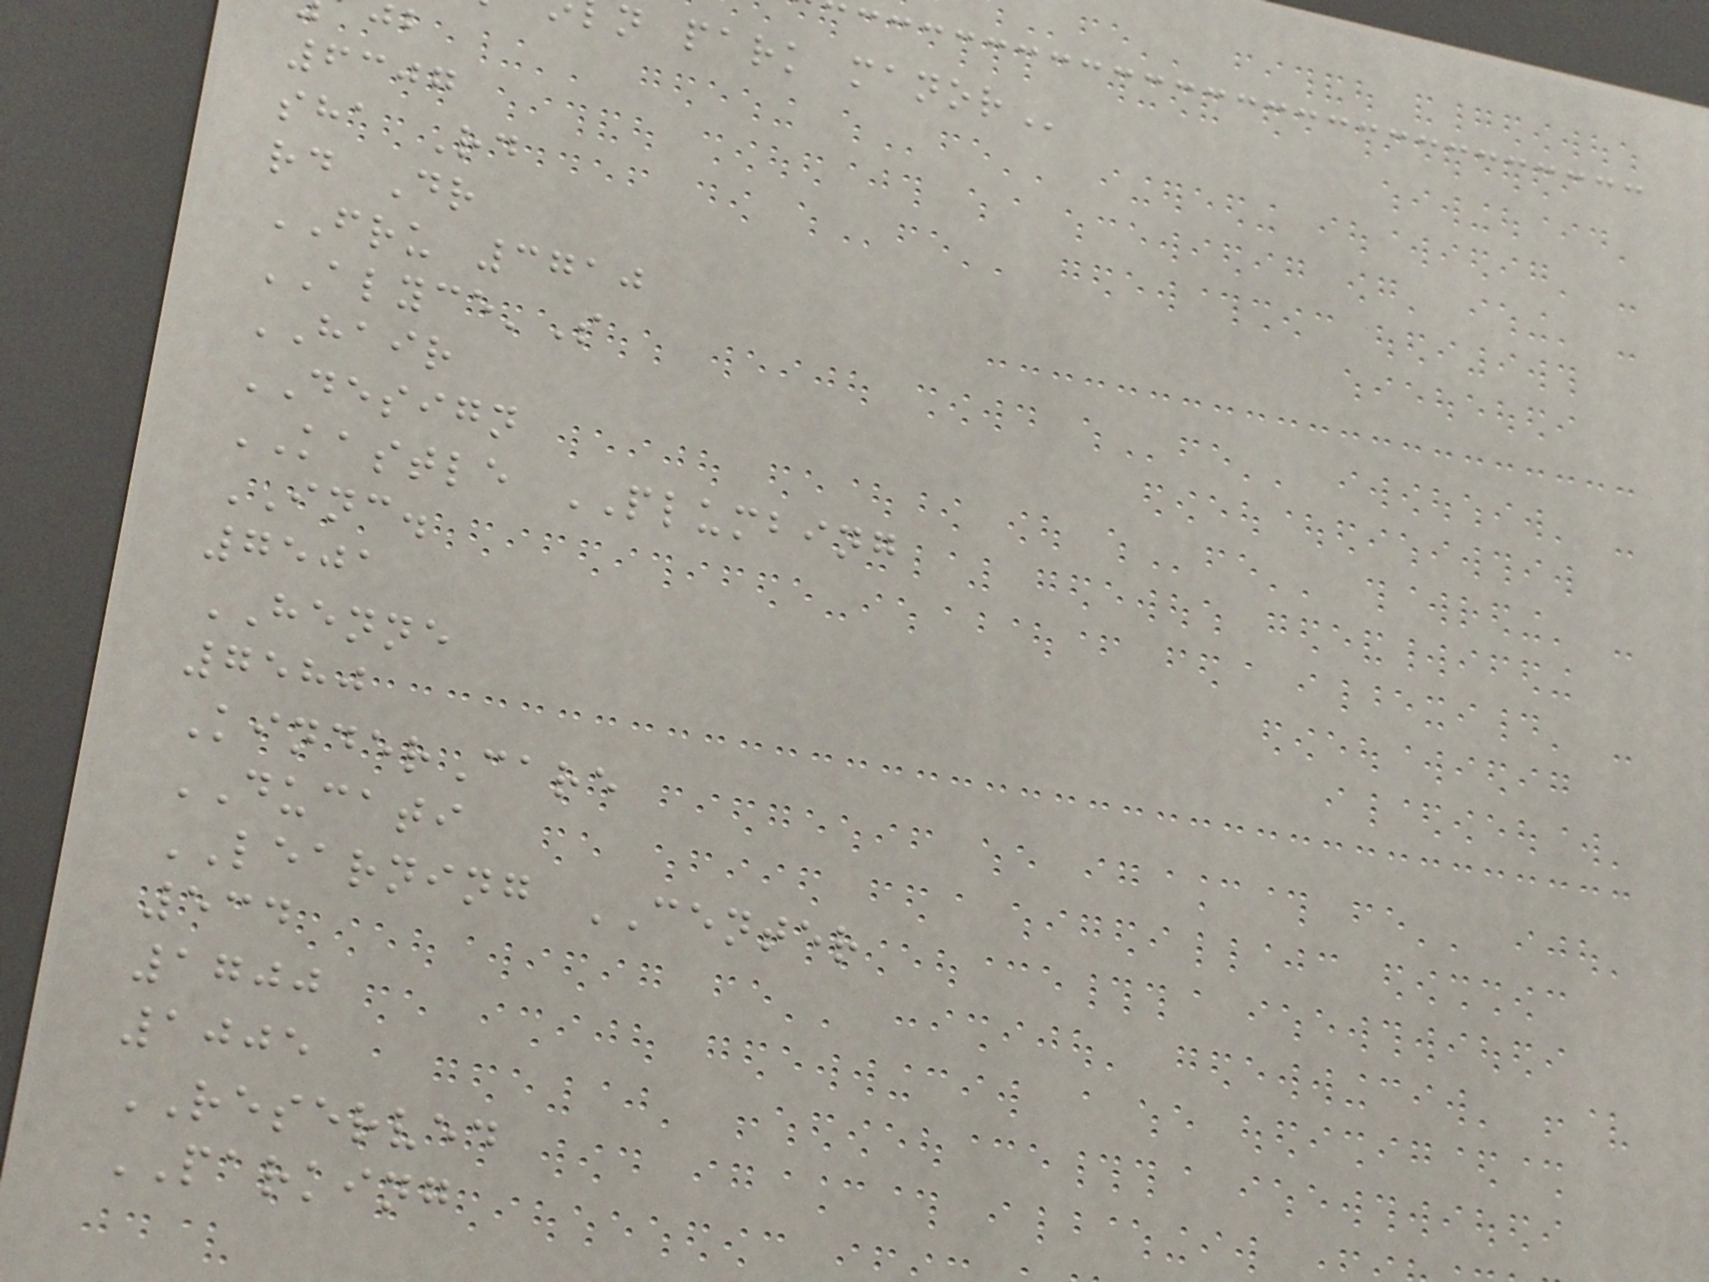n park
6307
sha Rd
rd Dr
FRU 3710
ALYCE'S
HAIR
DESIGN
KASTLE PLUMBING
INC.
7501
HENNE
7580
KinderCare
DUCATI
LEARNING CENTER
534
1700
1005
RESERVED
PARKING
